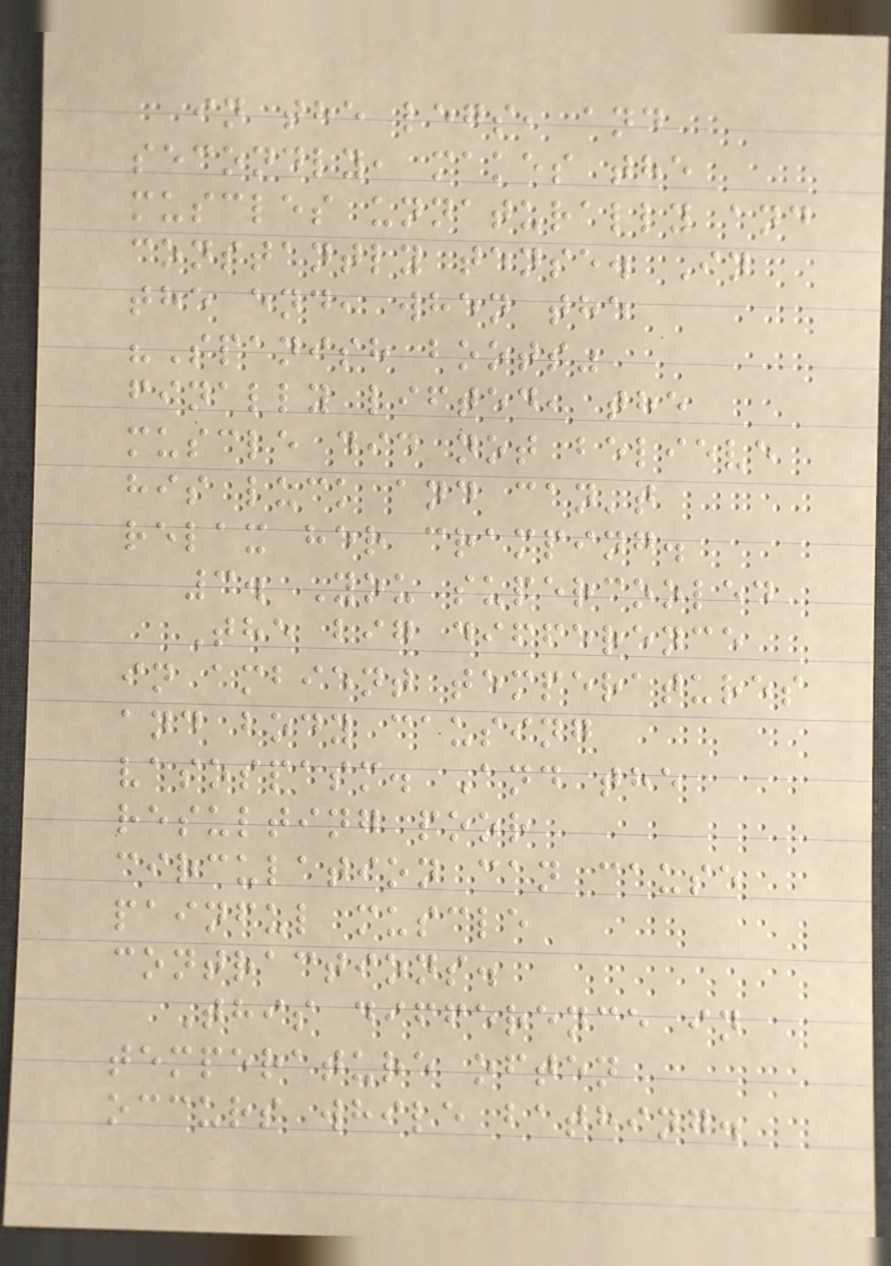in the legs, and
secondly, makes the
muscles unnaturally and
constantly tense. In
the end, when the
"Spanish boots"
finally lifted, the
muscle did not believe
his luck and can't
relax her cramping.
3. You supercooled
The big difference
in ambient temperatures
and body causing
vasospasm. And the
resulting poor
circulation can cause
painful muscle
contractions.
This difference in
temperature often
occurs while bathing.
